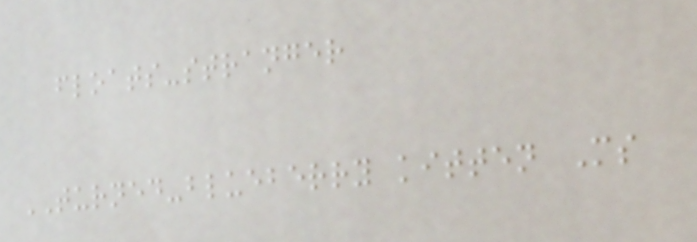floats-stranger
TURNED-blueberry kitten Ms
